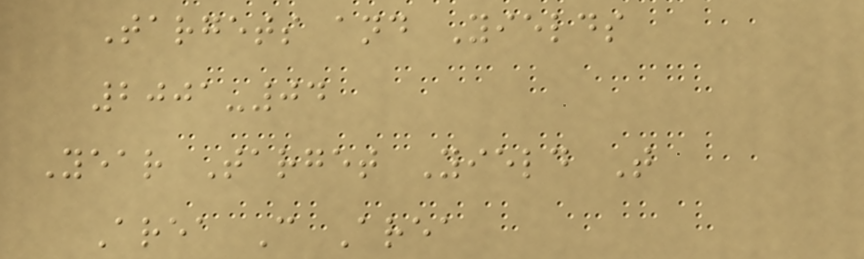Targets and Yields
2001-04
Year Target Yield T
Area C Area
